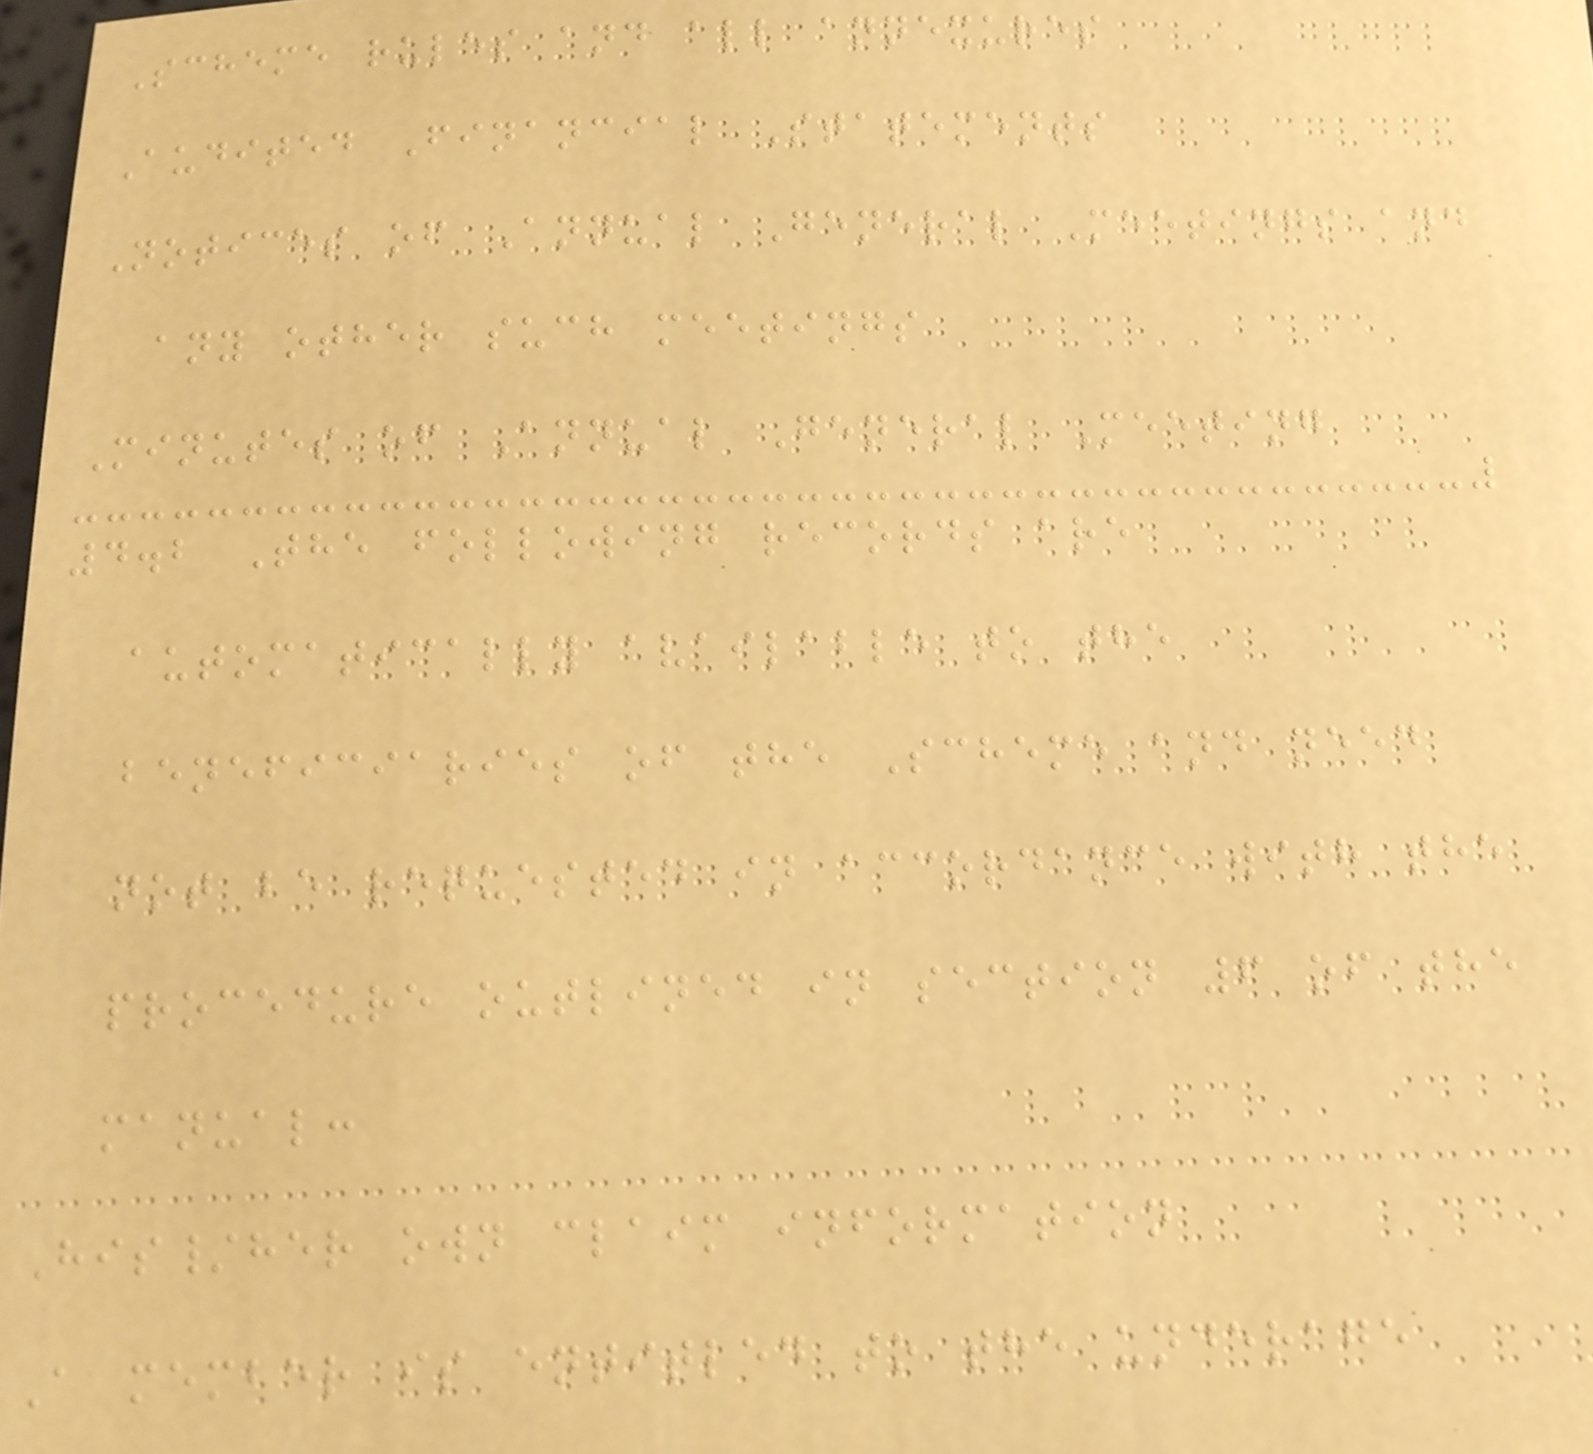Scheme rules and all annexures
Audited Financial Statements
Notices of Annual General Meetings and
any other such meetings
Minutes of Annual General Meeting
4.2 The following records are
automatically available to the
beneficiaries of the Scheme and need
not be requested in accordance with the
procedure outlined in section 6 of the
manual:
His/her own claim information
A member is entitled to the underage
